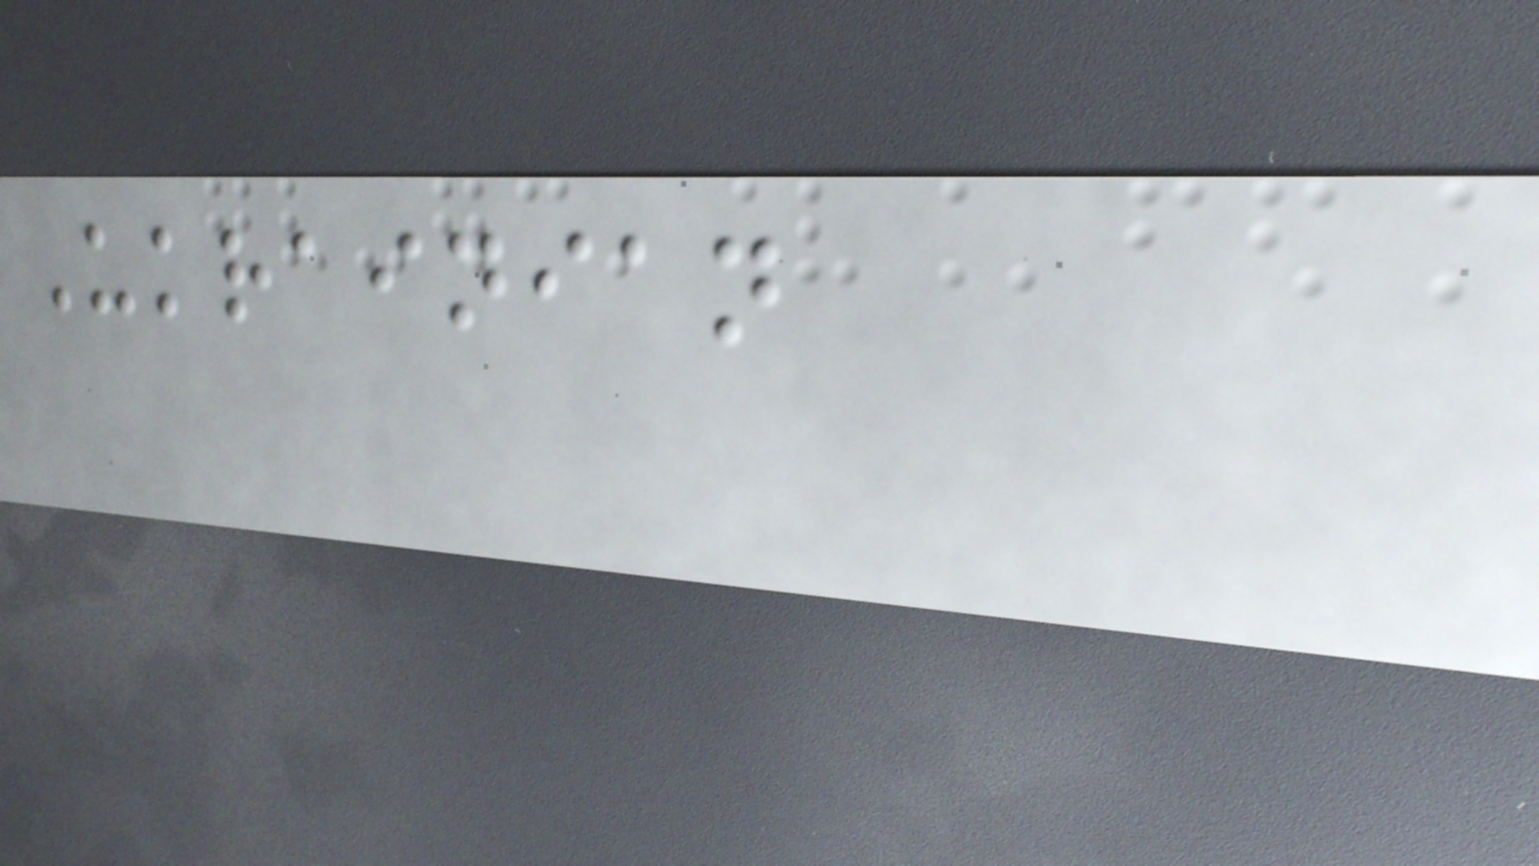Ukrainian
